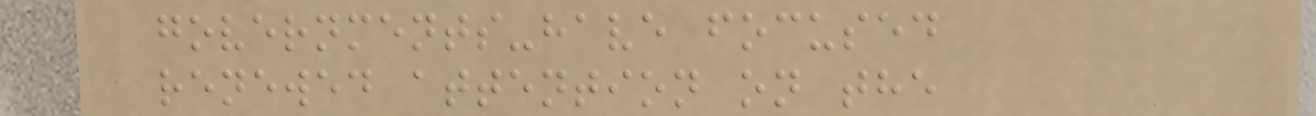governments-have focused
renewed attention on the
